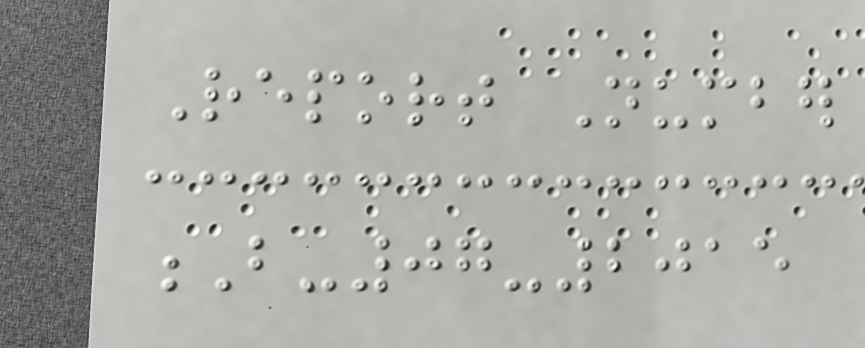Report Number
B-07-2015
